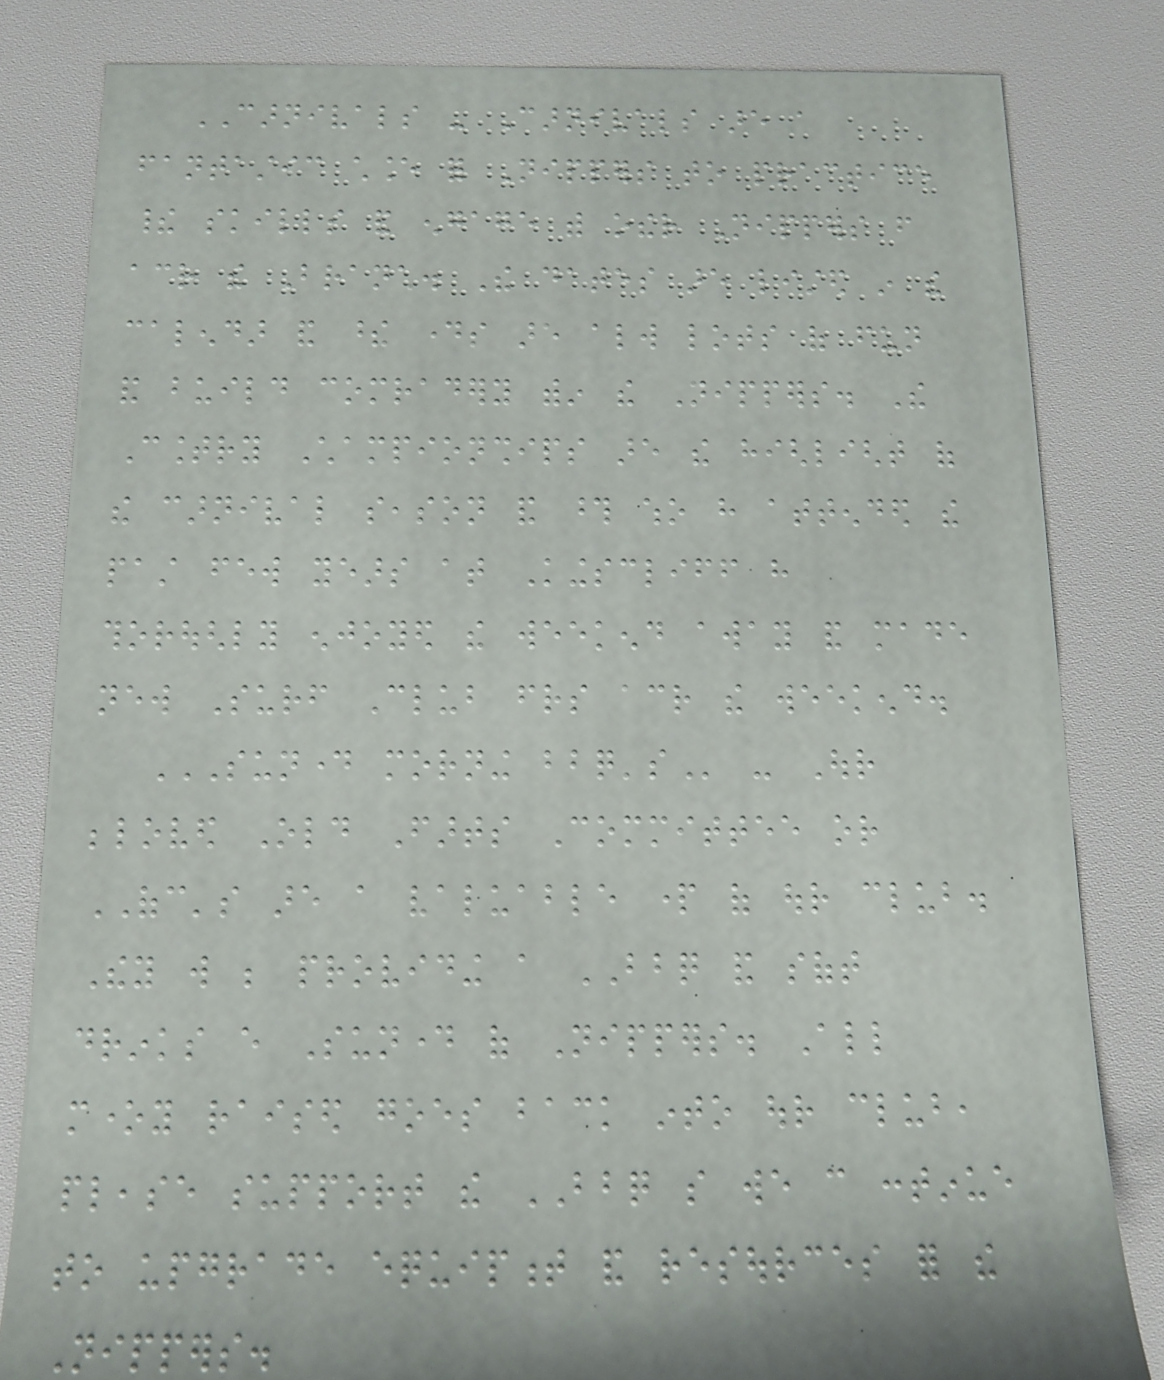CARNIVALS - Carnivals are a
fantastic chance for Nippers to practice
their skills and engage with other Nippers from
across the Branch. The dates are listed in the
calendar and these days are always lots of fun
and build comradery within the Nippers. The
Country Championships are the highlight of
the carnival season and those who have attended the
past few years at Kingscliff have
thoroughly enjoyed the weekend away and made
new Surf Club friends across the weekend.
SUNDAY MORNING BBQ'S - Our
beloved Old Farts Committee or
OFC's are a valuable part of our club.
They will be providing a BBQ and soft
drinks every Sunday of Nippers. All
money raised goes back into our club,
please support the BBQ so we can continue
to upgrade equipment and resources for the
Nippers.
